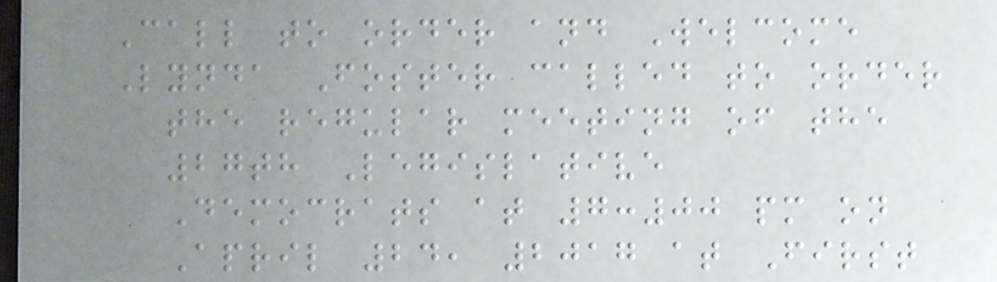Call to order and Welcome
Lynda Foster called to order
the regular meeting of the
27th Legislative
Democrats at 7:00 pm on
April 24, 2017 at First
